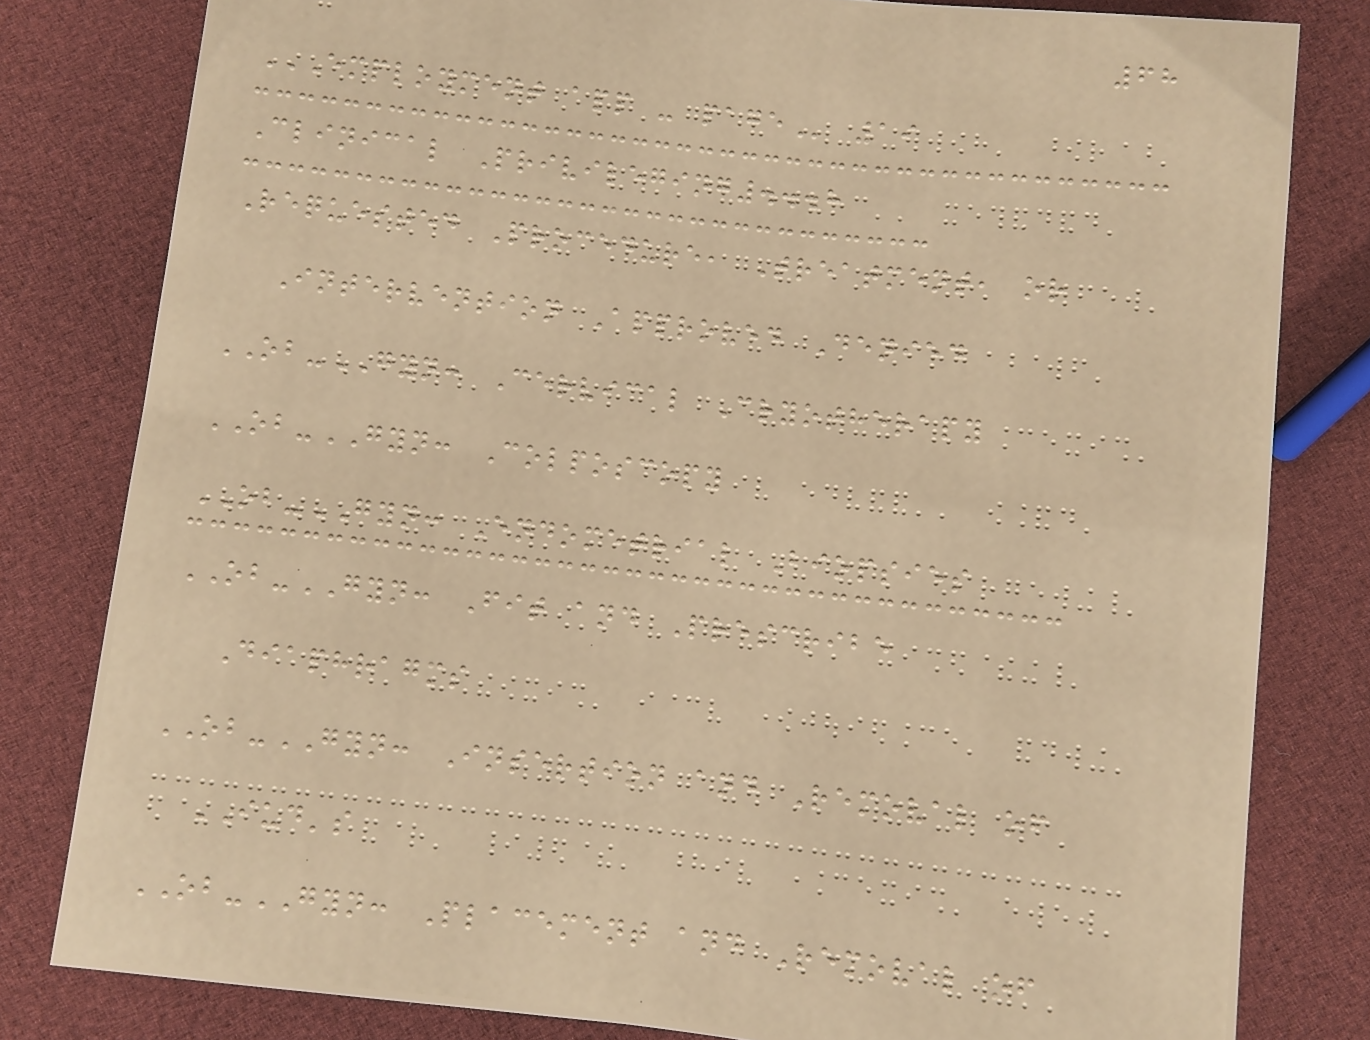68
EMPLOYMENT APP - PAGE 19
Clinical Privileging...8
Requested Procedure, Treatment, or
Intervention Approved Denied
OB-GYN: Cervical Cryotherapy
OB-GYN: Colposcopy
OB-GYN: Endometrial Biopsies
OB-GYN: Fit and Prescribe
Diaphragms
OB-GYN: Insertion and Removal of
IUD's
OB-GYN: Placement and Removal of
